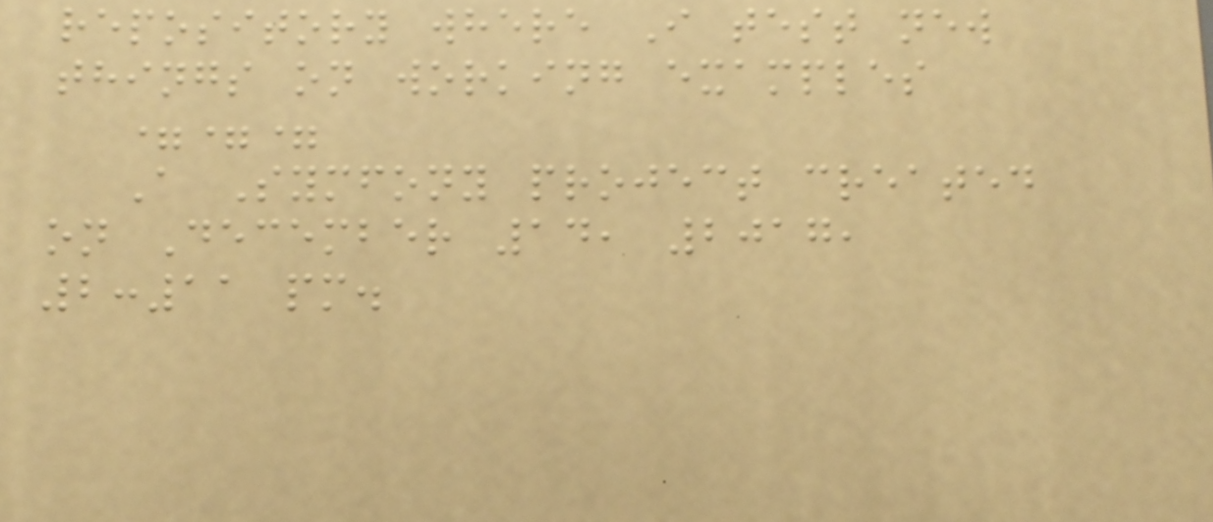repository where I test new
things on working examples
===
A Symfony project created
on December 14, 2017,
2:11 pm.
